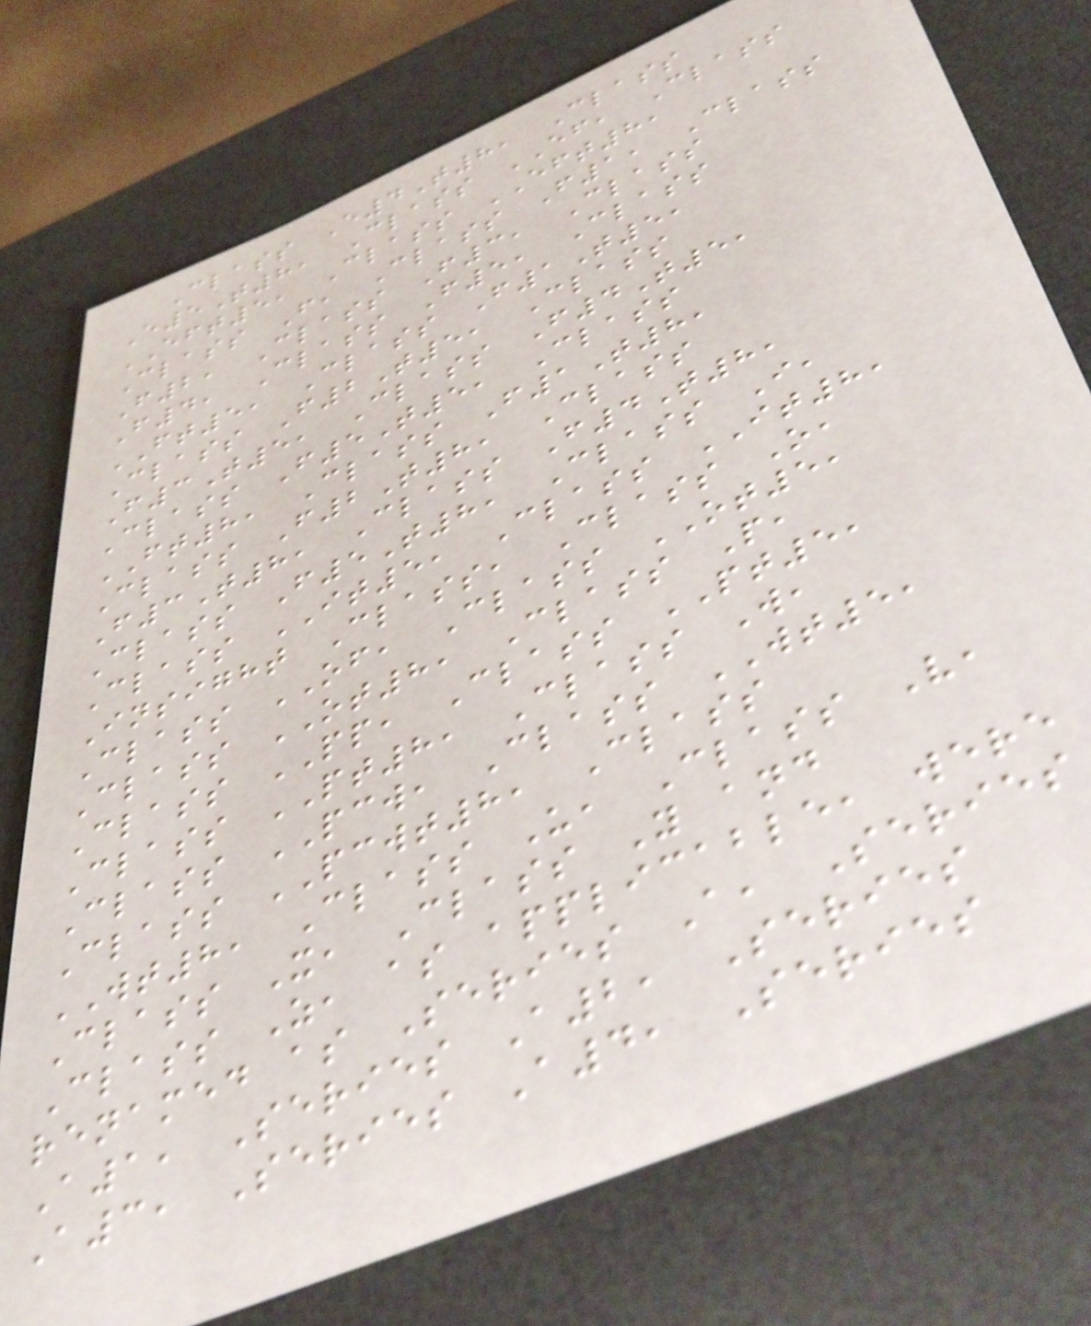Class E4T8, Class
E5T8, Class EF, Class
EFT5, Class EFT8,
Class F, Class F1, Class
F2, Class F3, Class
F4, Class F5, Class
FT5, Class F1T5,
Class F2T5, Class
F3T5, Class F4T5,
Class F5T5, Class
FT8, Class F1T8,
Class F2T8, Class
F3T8, Class F4T8,
Class F5T8, Class I,
Class IT5, Class IT8,
Insight Class, Class O,
Class OF, Class OT5,
Class OT8, Class P,
Class PP, Class PT5,
Class PT8, Class W,
Class PCW, Class WT5,
Class PCWT8, Class
WT8, Class U, Class V,
Class X, Class Y and
Class Z, as applicable, were
renamed as Series A, Series
A1, Series A2, Series
A3, Series A4, Series
